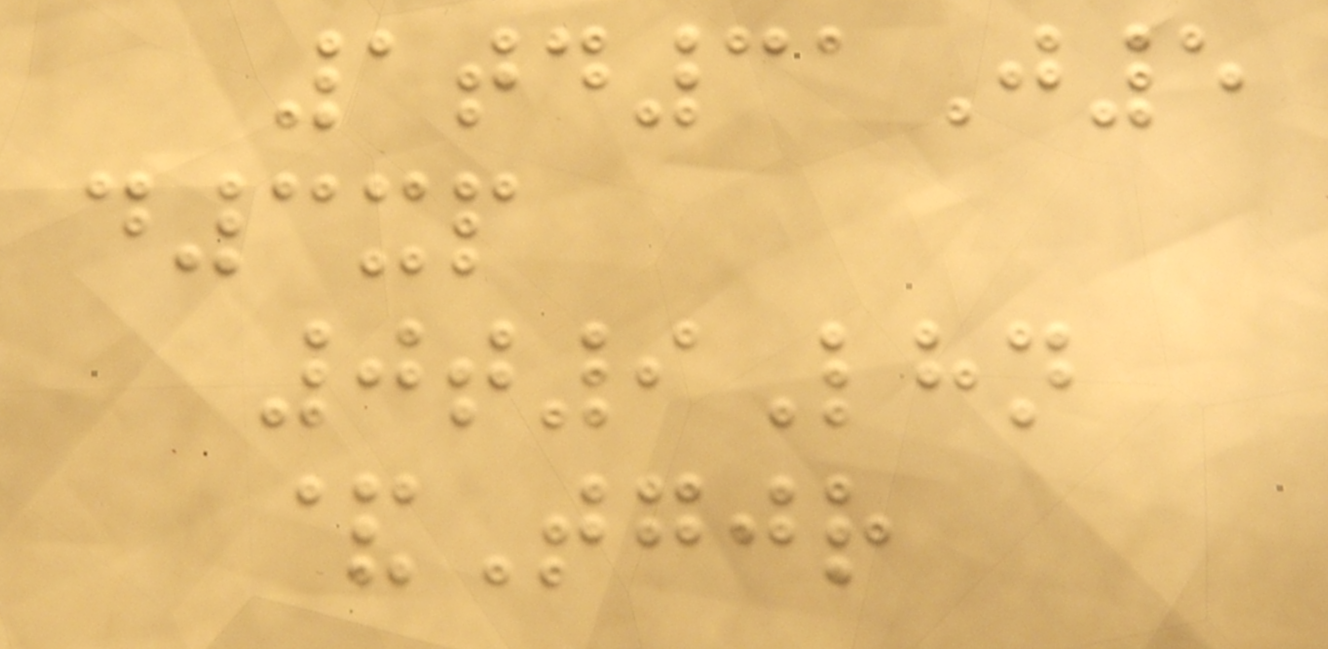1td31J5
d3xp
0t9Lhn
&Tgjr
